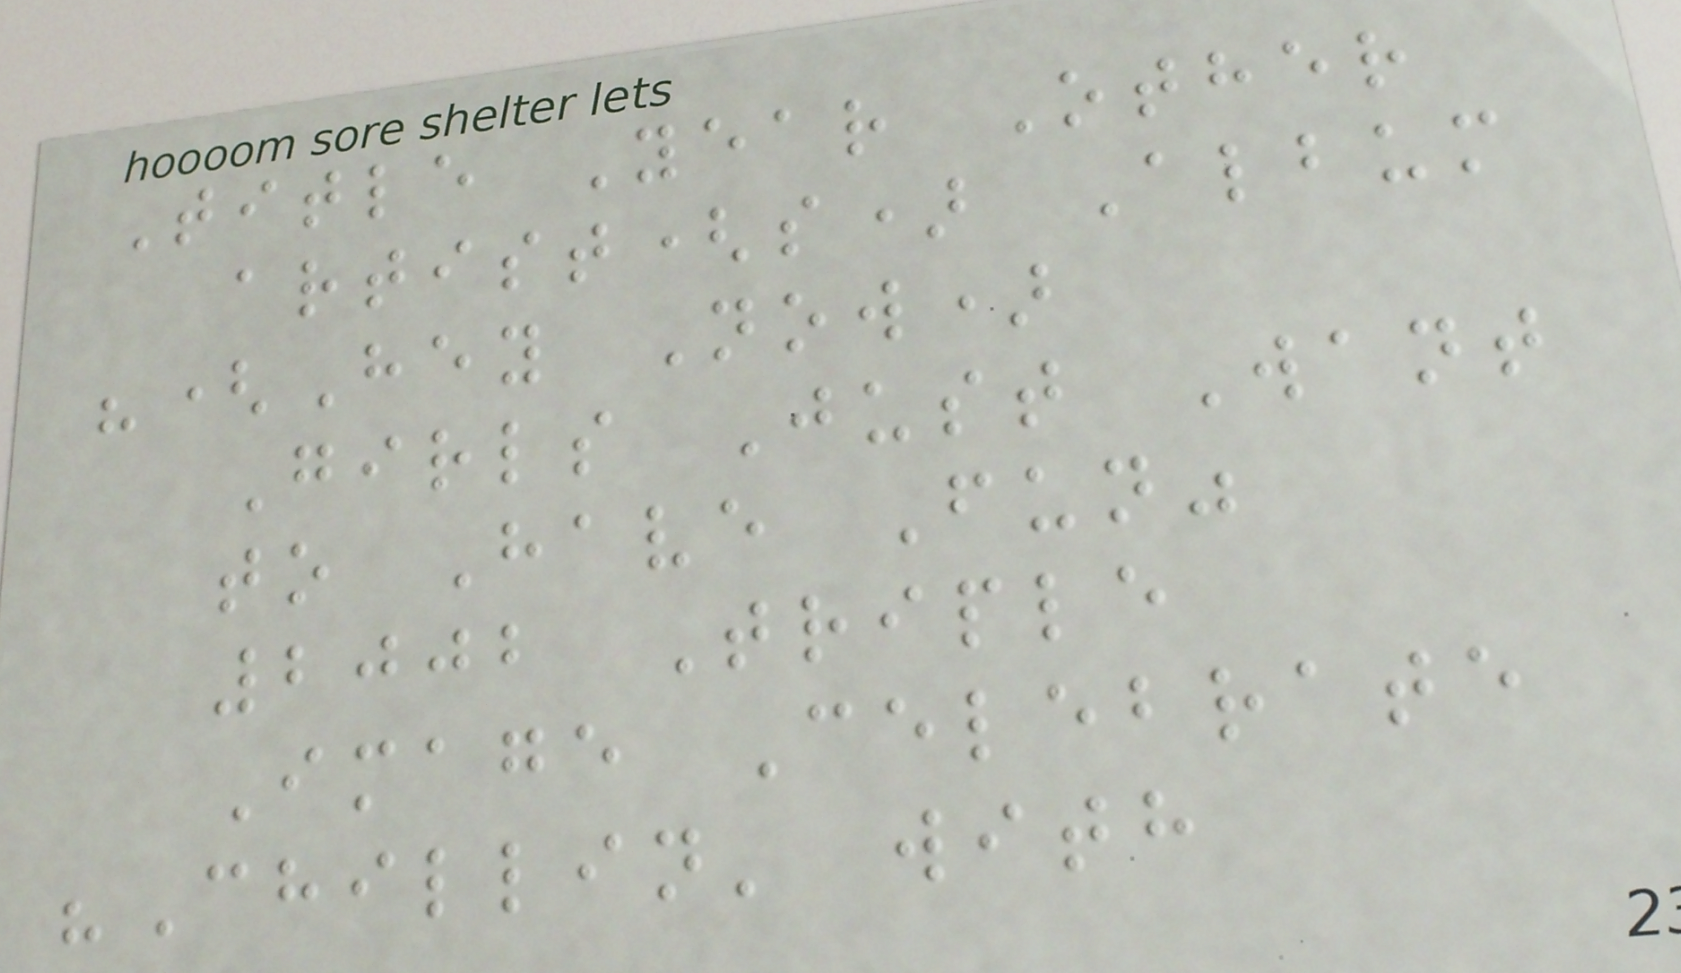Title Year Other
artist(s) Album
"(Hey Now)
Girls Just Want
to Have Fun"
2002 Triple
Image Celebrate
"Chillin' with
